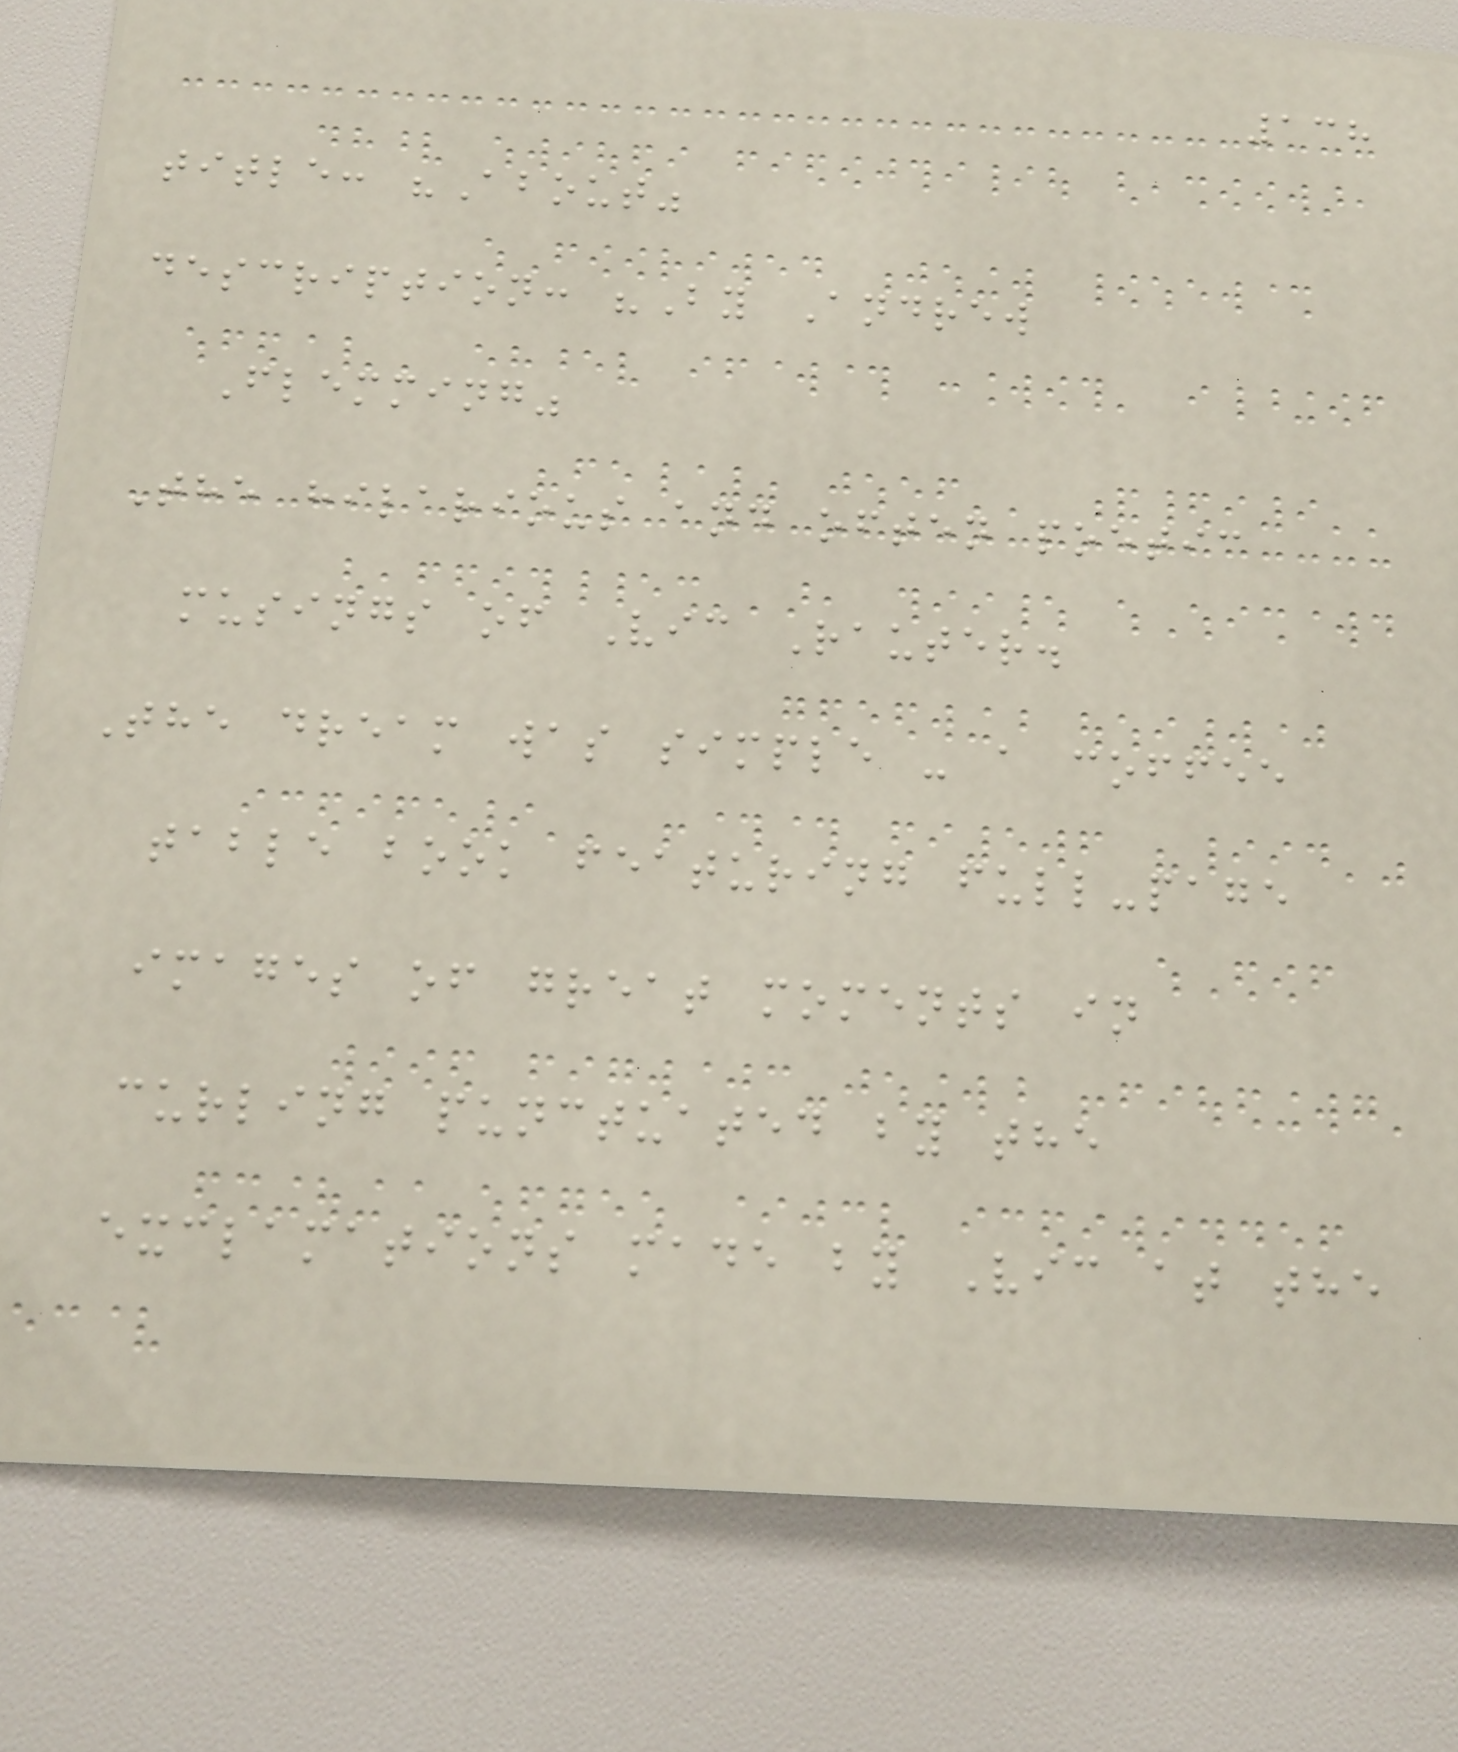138
title: "About"
description: "By Andrew
Flemming"
The hilarious and often poetic
musings of Vic Rauter.
The dream was simple - a coffee
table book featuring full-page
images of great moments in
curling punctuated by the
exclamations made by Vic at the
